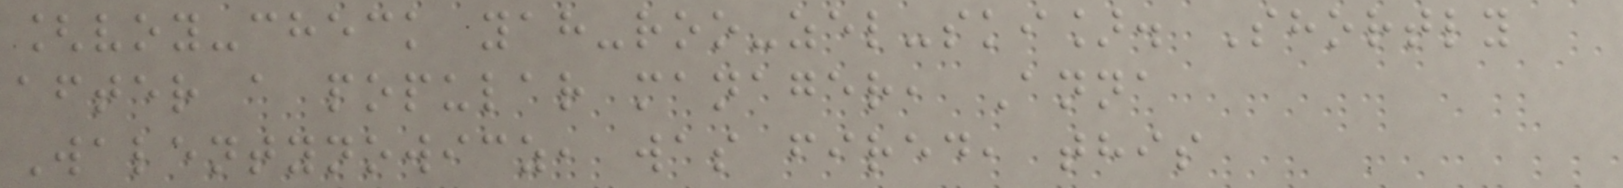[voy-check yah-roo-zel-ski]. Shortly
after a popular manager, Anna
Walentynowicz, was fired, this
